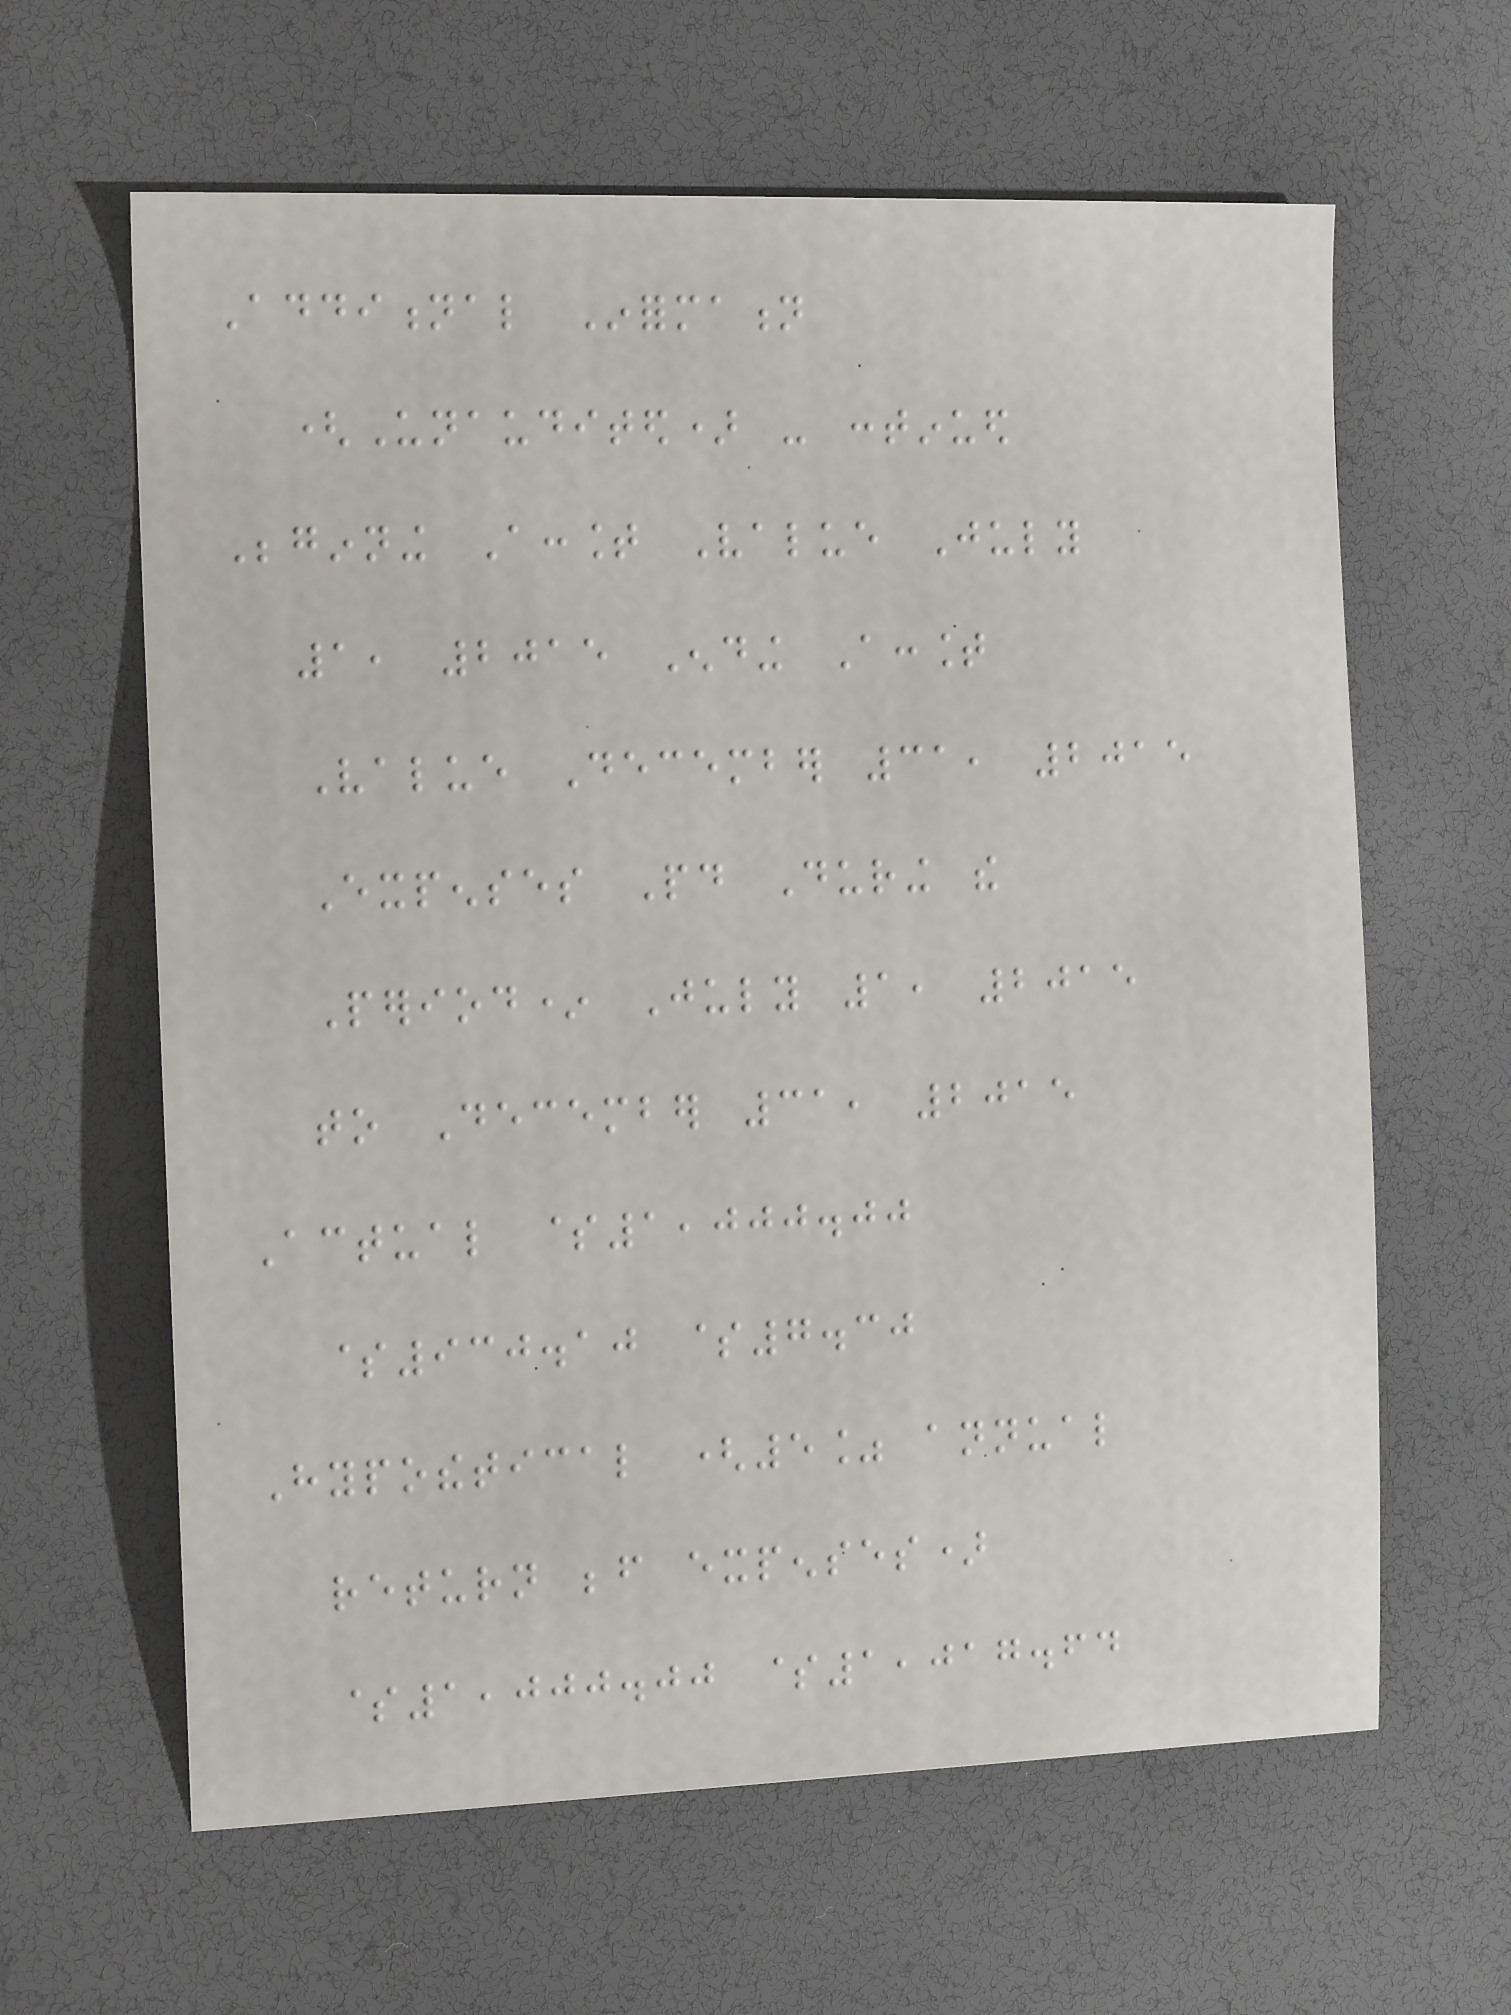Additional Information
(Unaudited) - continued
Beginning Account Value July
1, 2015 Ending Account
Value December 31, 2015
Expenses Paid During the
Period* July 1, 2015
to December 31, 2015
Actual $1,000.00
$930.10 $7.30
Hypothetical (5% annual
return before expenses)
$1,000.00 $1,017.64
